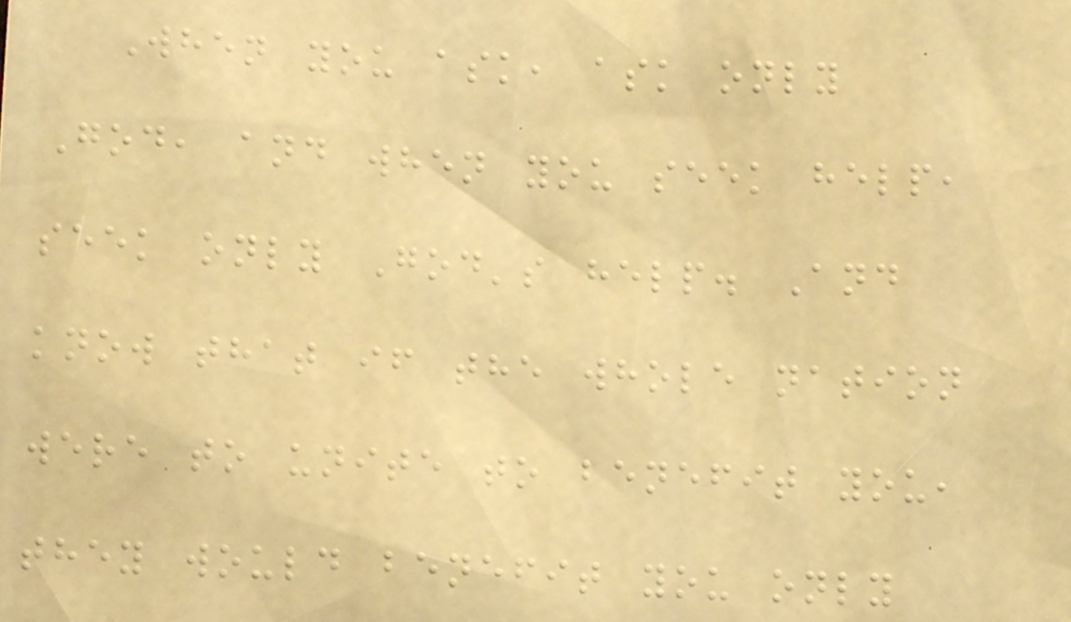When you ask, ask only
God, and when you seek help,
seek only God's help. And
know that if the whole nation
were to unite to benefit you,
they would benefit you only
